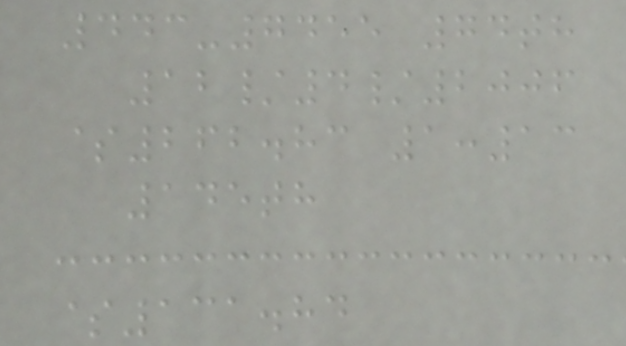443-7455 74th
12/4/2006
$262.83 1:13
145th
$131.84
